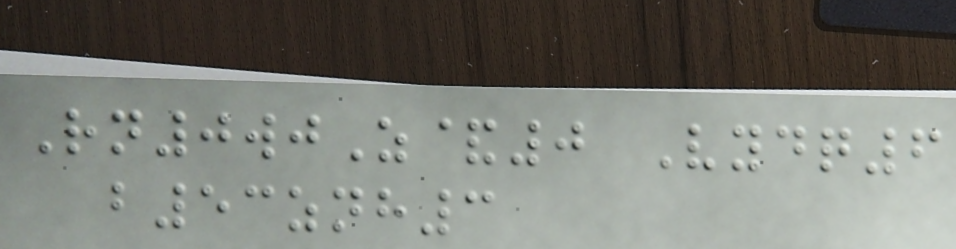Rn0wjZ&0 Vydq6
b53znh3
